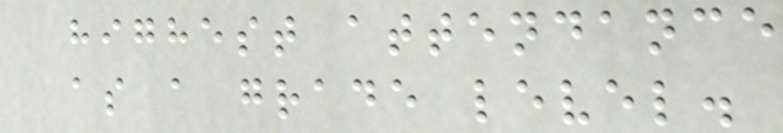highest attendance
as a grade level.
